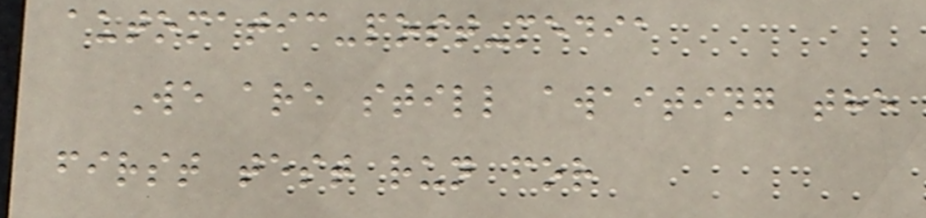automatic-post-media
We are still awaiting the
first test run for
